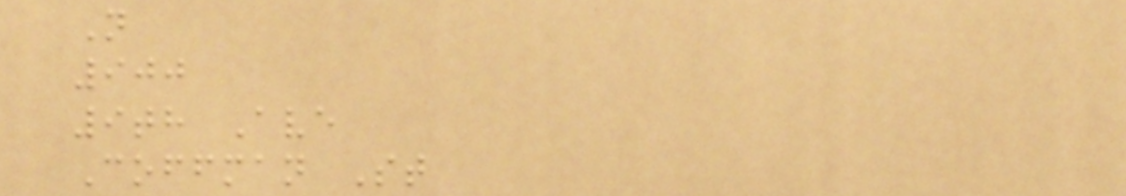N
900
9th Ave
Coffman St
